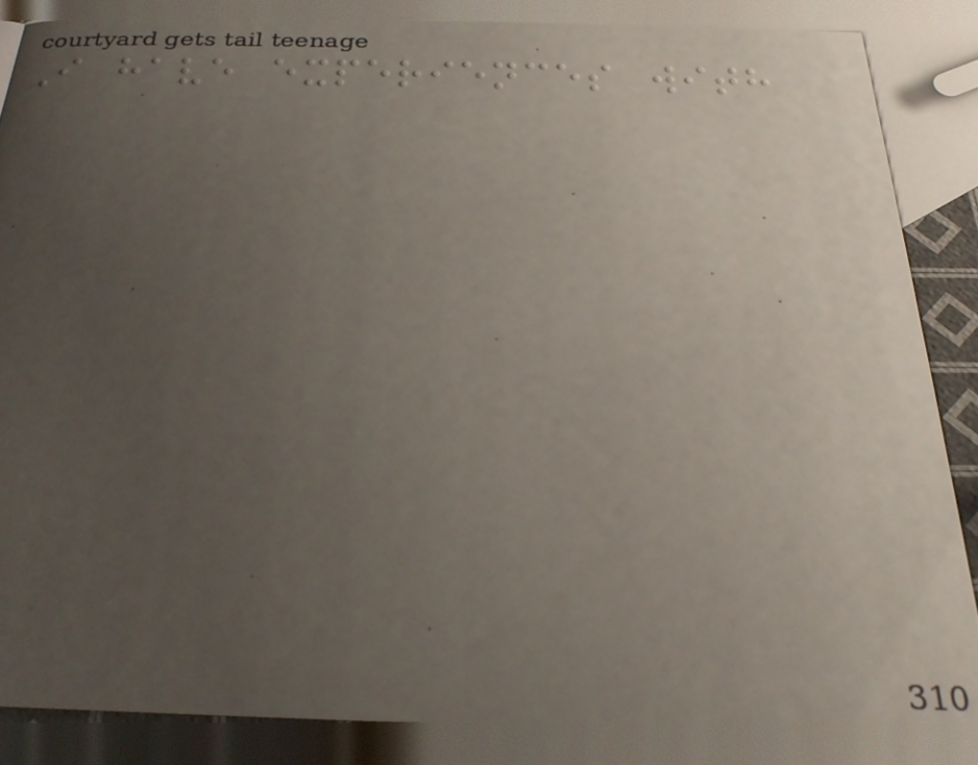I have experiences with
